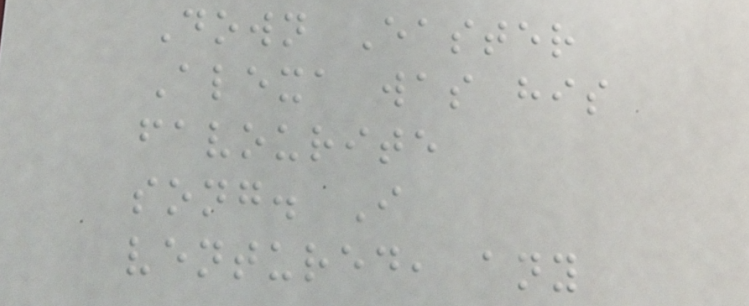Down Easter
Alexa was his
favourite
song. I
ventured, any
